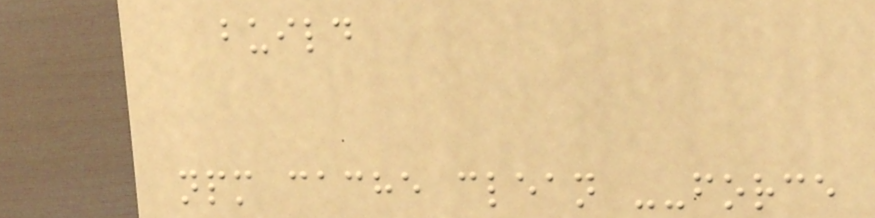build
npm cache clean --force
